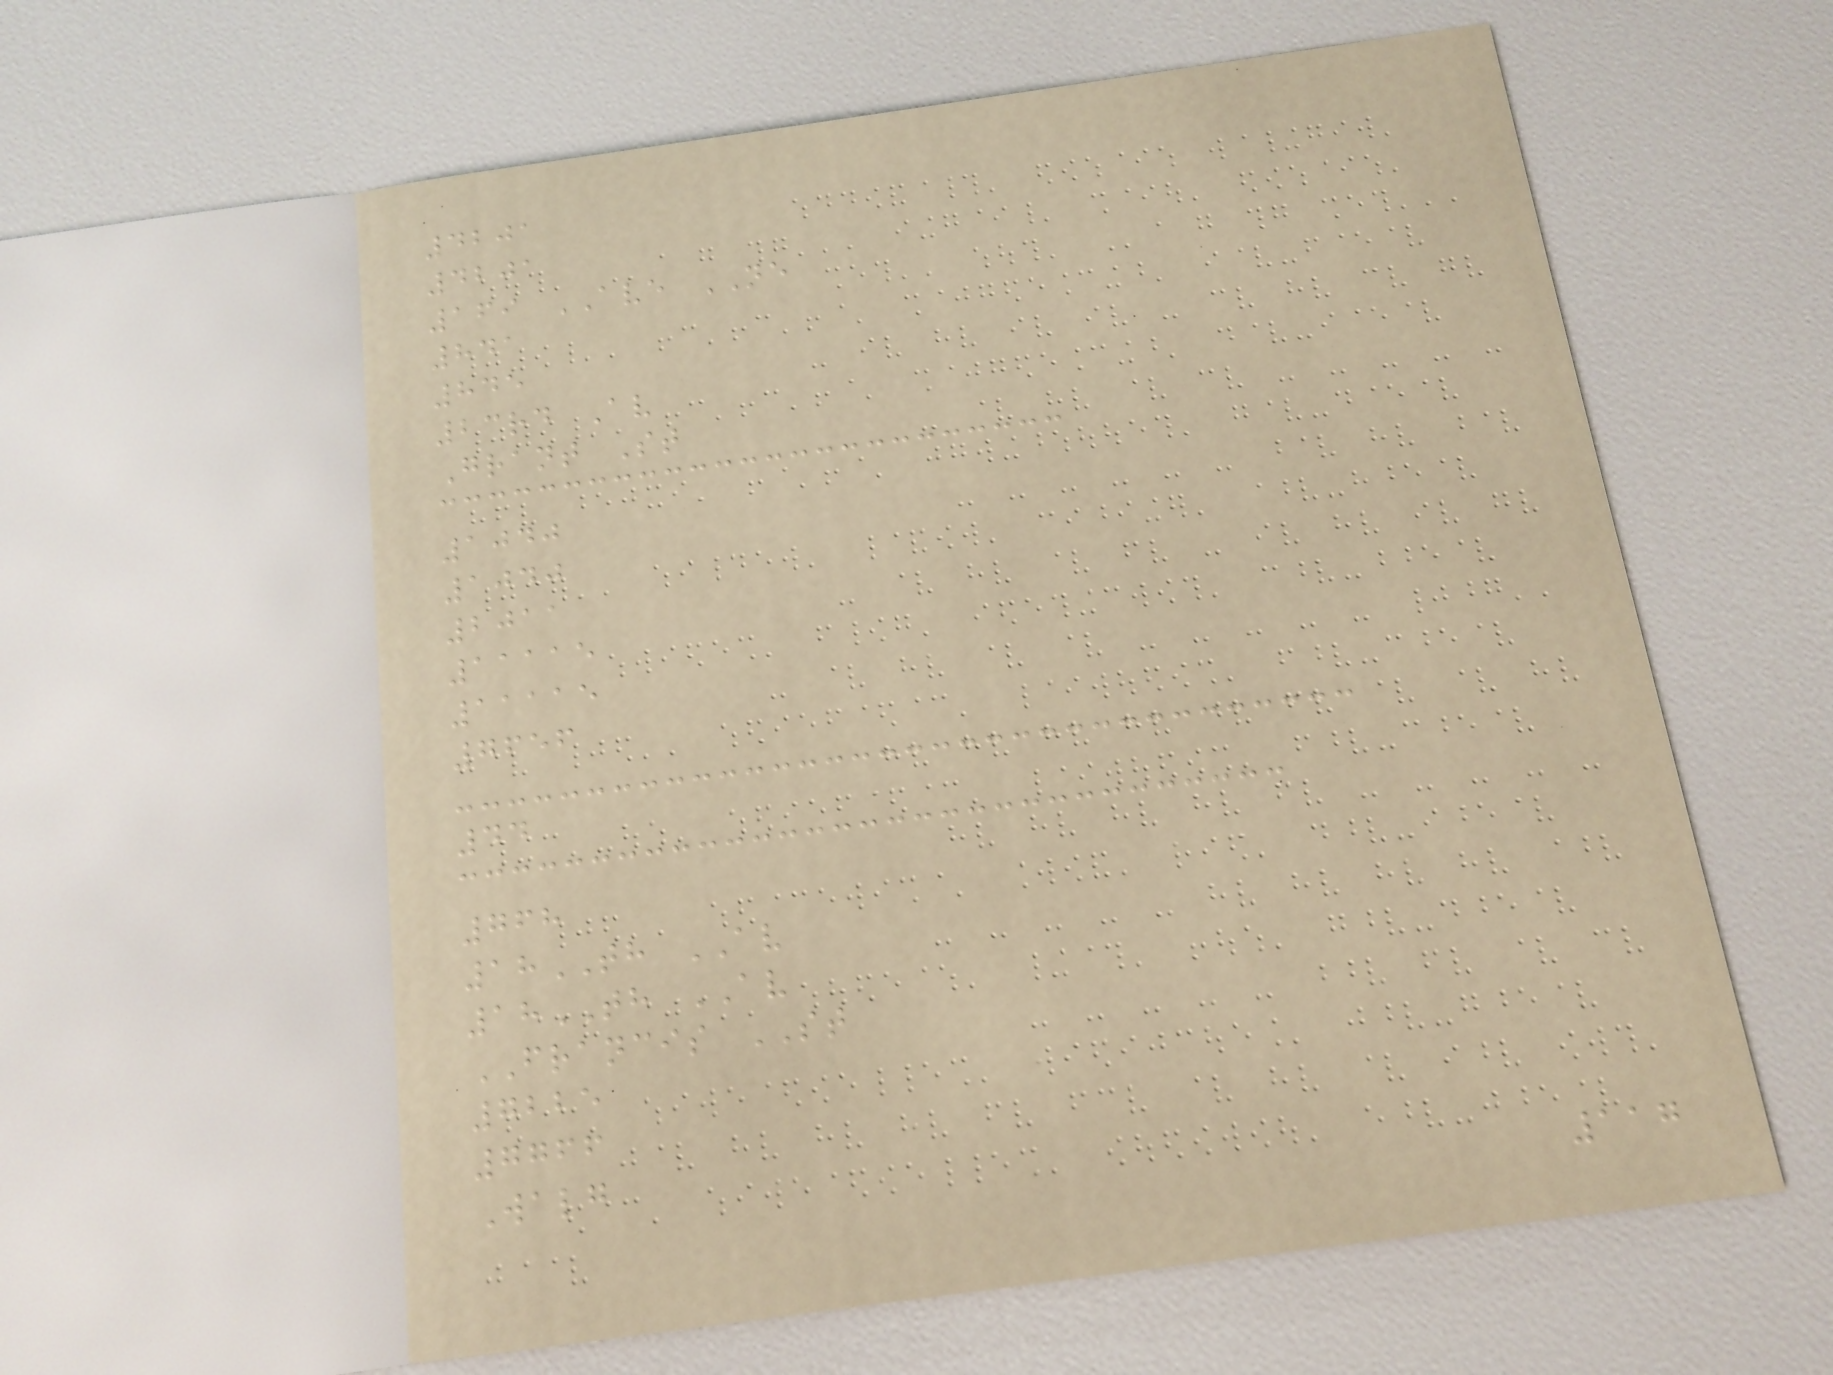4201
4201
169 AVE NE
841
845
23rd Av
Grant St
1040
1040
2011
11115
11115
7656
44
768
18TH AV
18TH AV
FRANCIS ST
7225
7766
Walg
117
